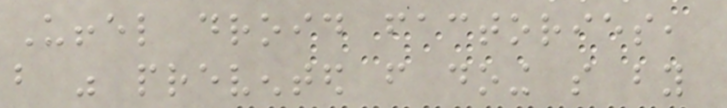Uffel droid factories,
but was prevented from doing so by
